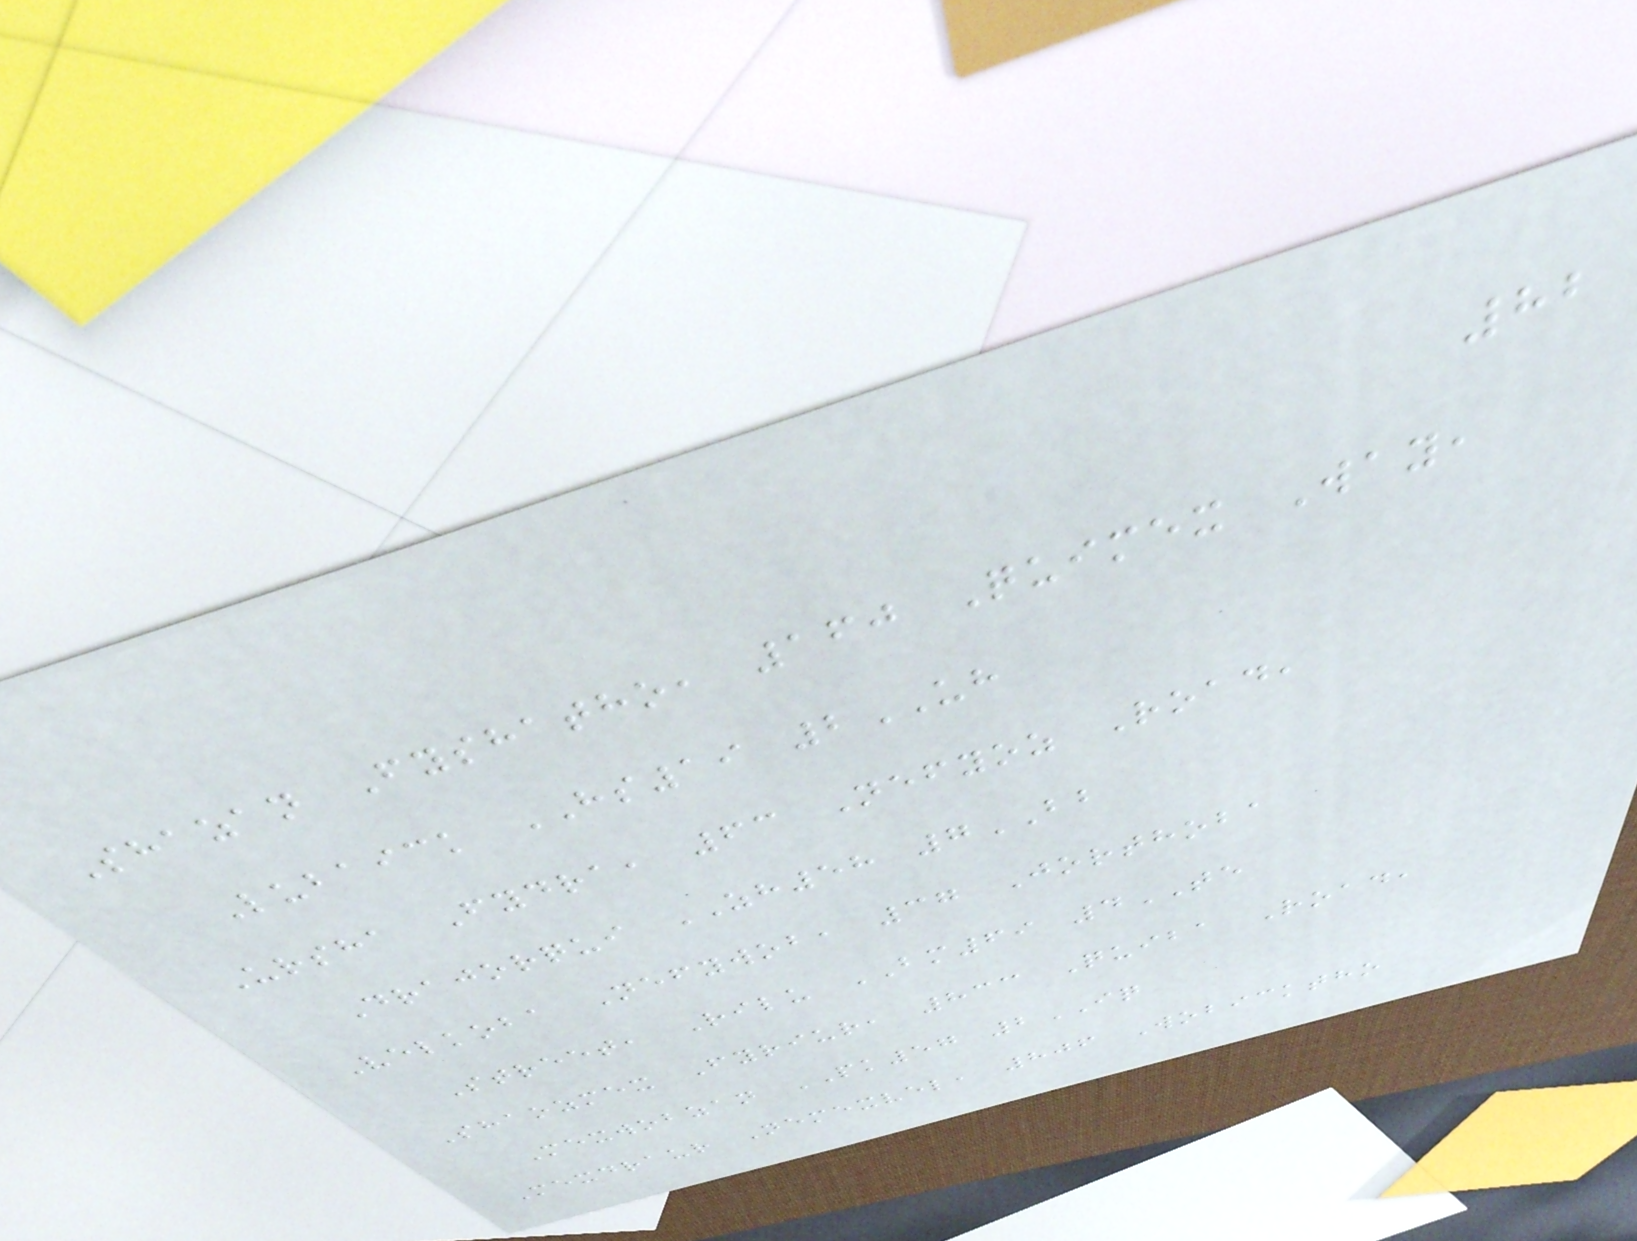82
Shazan Fyshatho, 160 Quimex Way,
Lubaick HS19 2UH
Ursha Fydra, 63 Nefyoz Road,
Drajorqui ZH58 7BB
Velkoba Nefywob, 37 Jorthoba
Street, Rilu BM69 4TE
Shaozmex Fyriur, 833 Quiba Road,
Mexwobzan PK57 2IQ
Mexdraur Nemexvel, 806 Wobicktho
